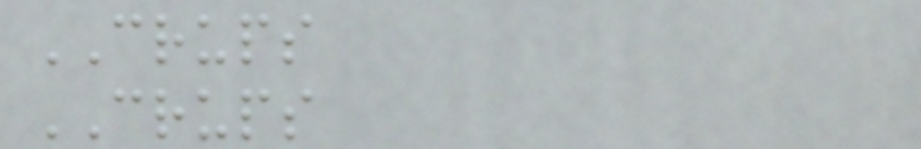CRUPS
CRUPS
